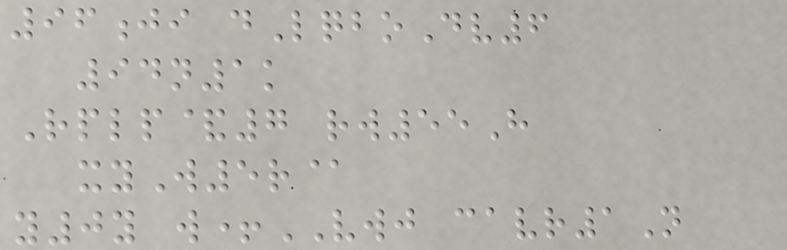96ji dLqboDv6
94n1k
Rplp&7 rw55H
xyW5r@
y0y w+VWJ cavr1N
